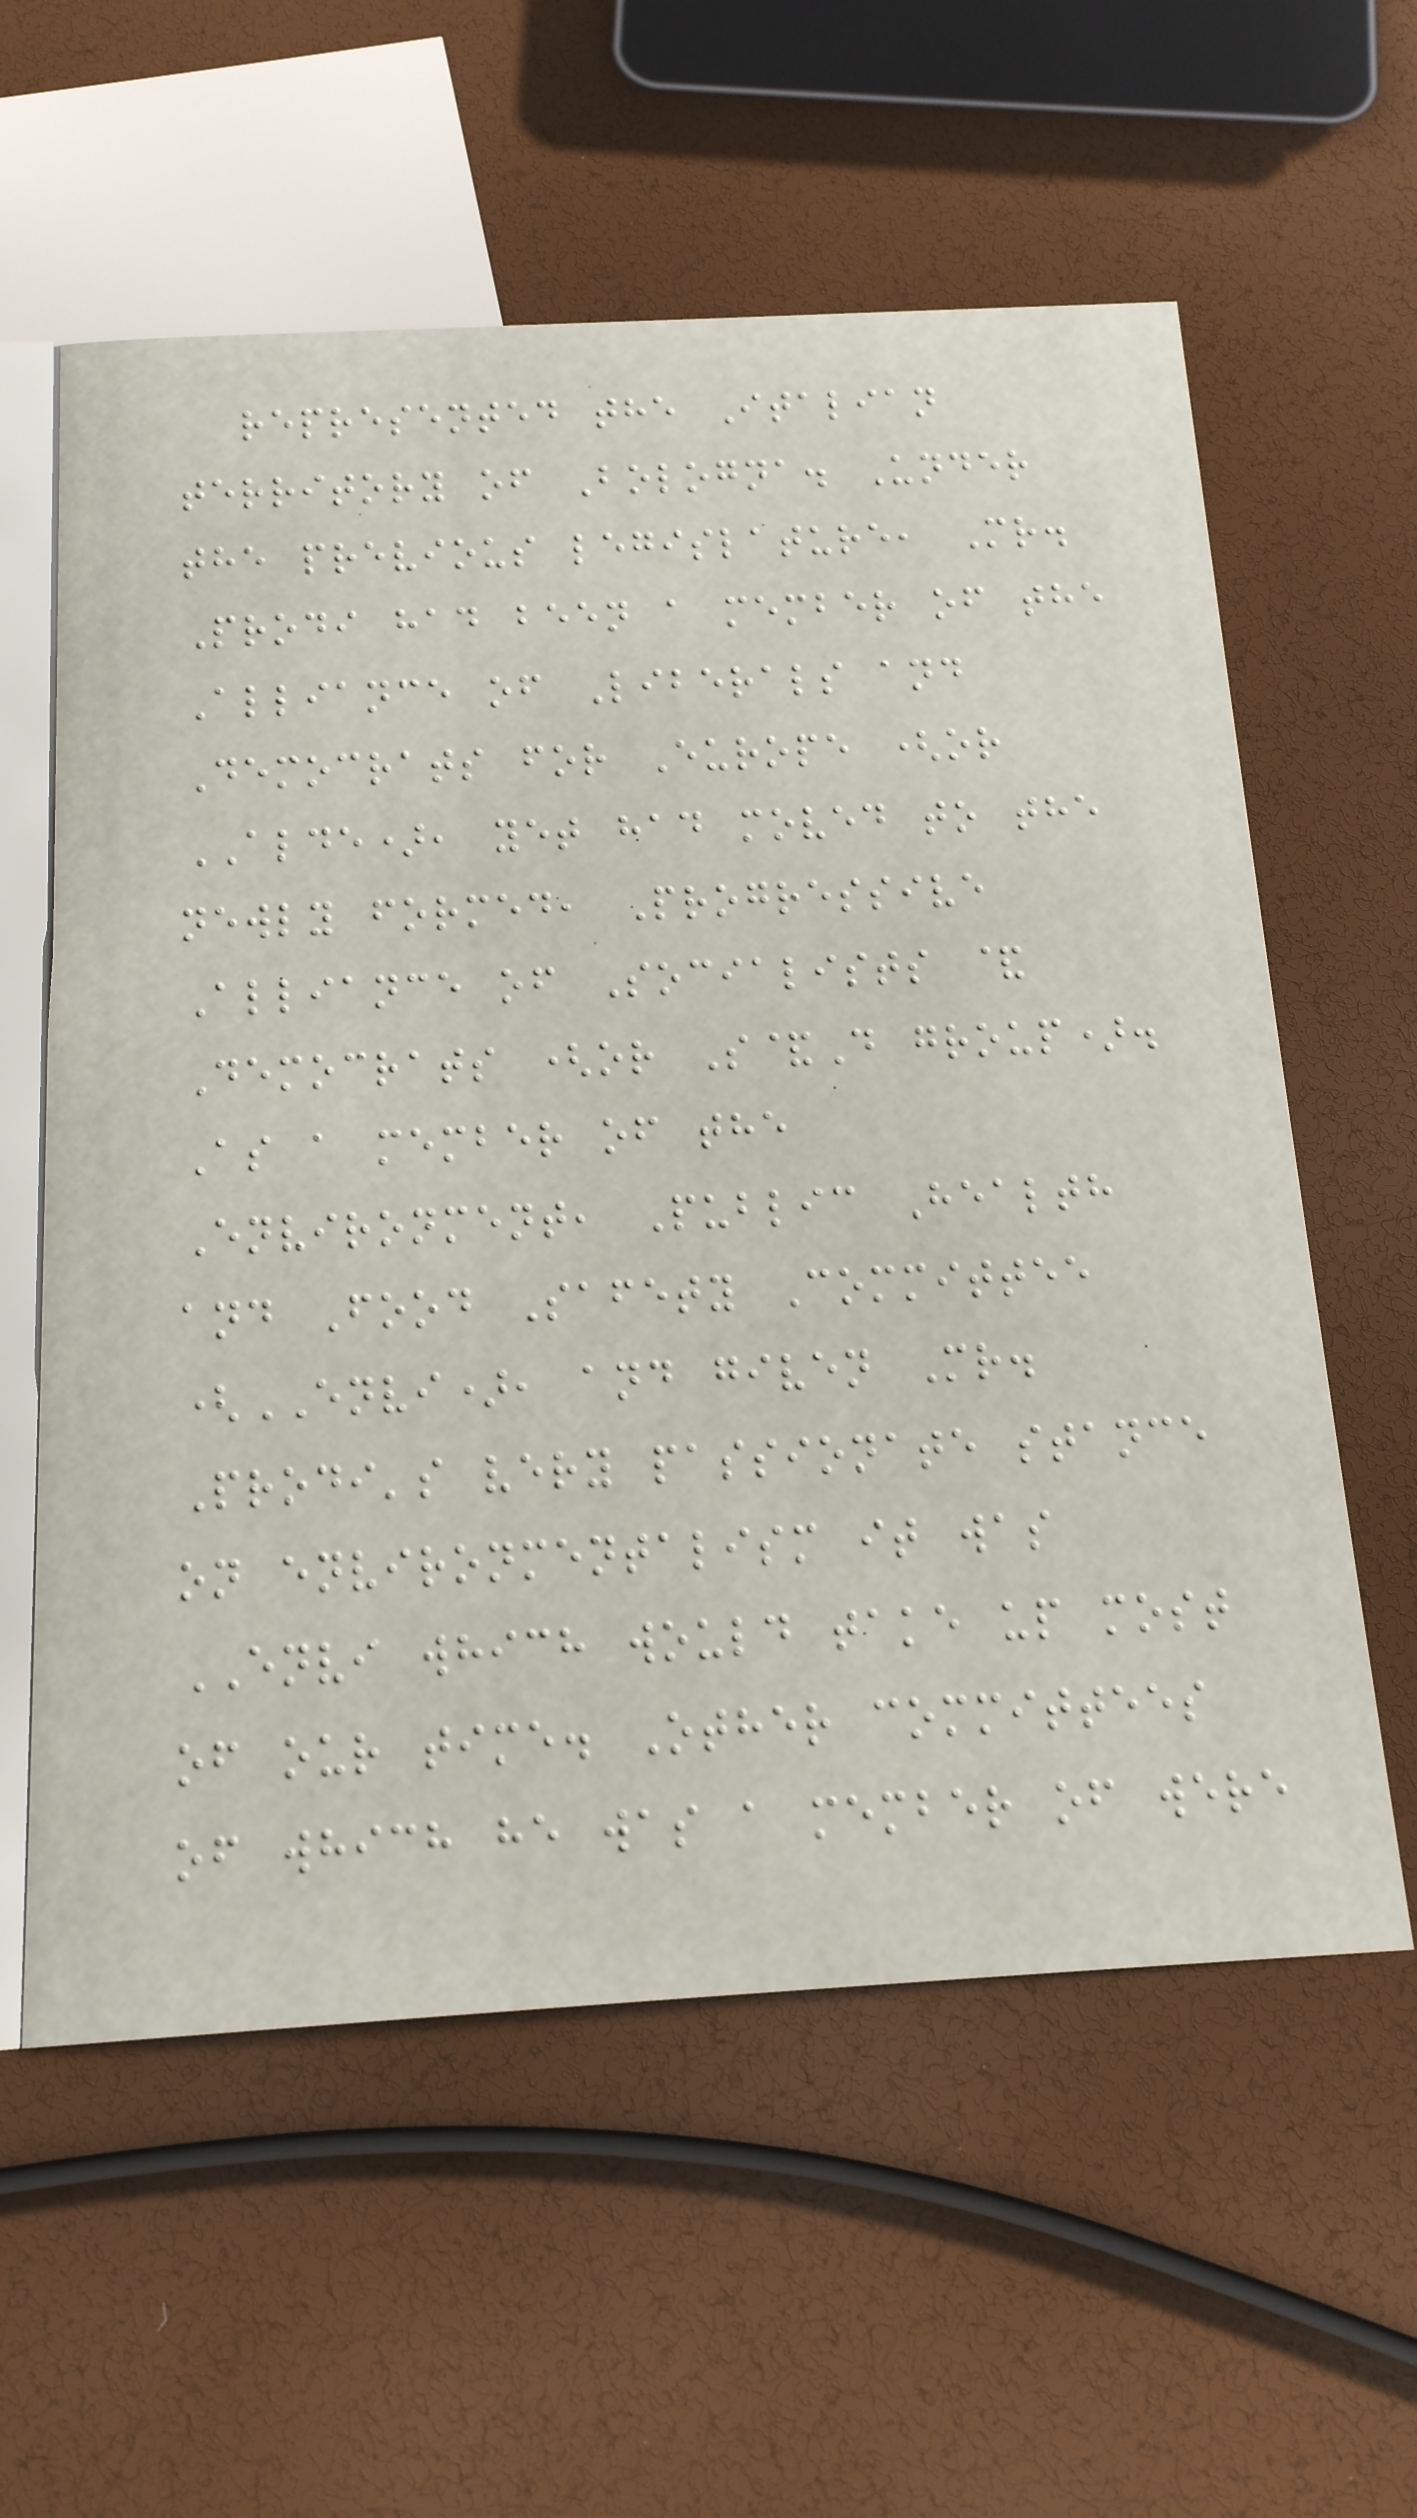represented the Italian
territory of Bologna. Under
the previous legislature, Mr.
Prodi had been a member of the
Alliance of Liberals and
Democrats for Europe (or
ALDE), yet had moved to the
newly formed, Progressive
Alliance of Socialists &
Democrats (or S&D group).
As a member of the
Environment, Public Health
and Food Safety Committee
(ENVI), and given Mr.
Prodi's very passionate stance
on environmentalism it was
ENVI which would take up most
of our time. Other committees
of which he was a member of were
